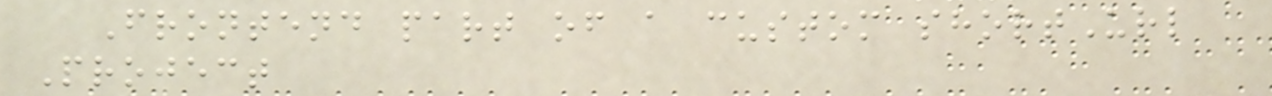Frontend part of a custom shortUrl
Project
